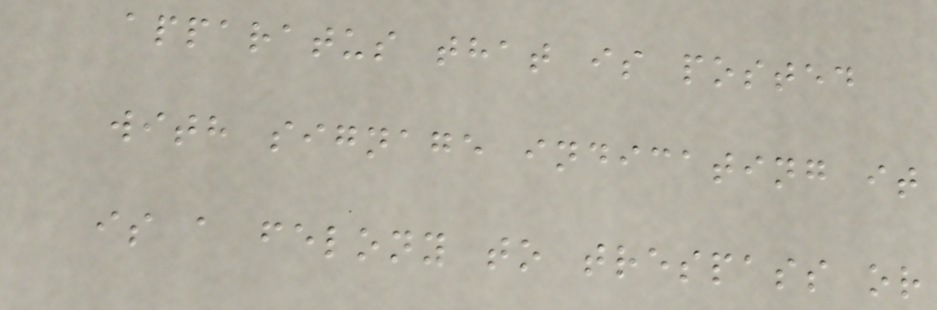apparatus that is posted
with signage indicating it
is a felony to trespass or
